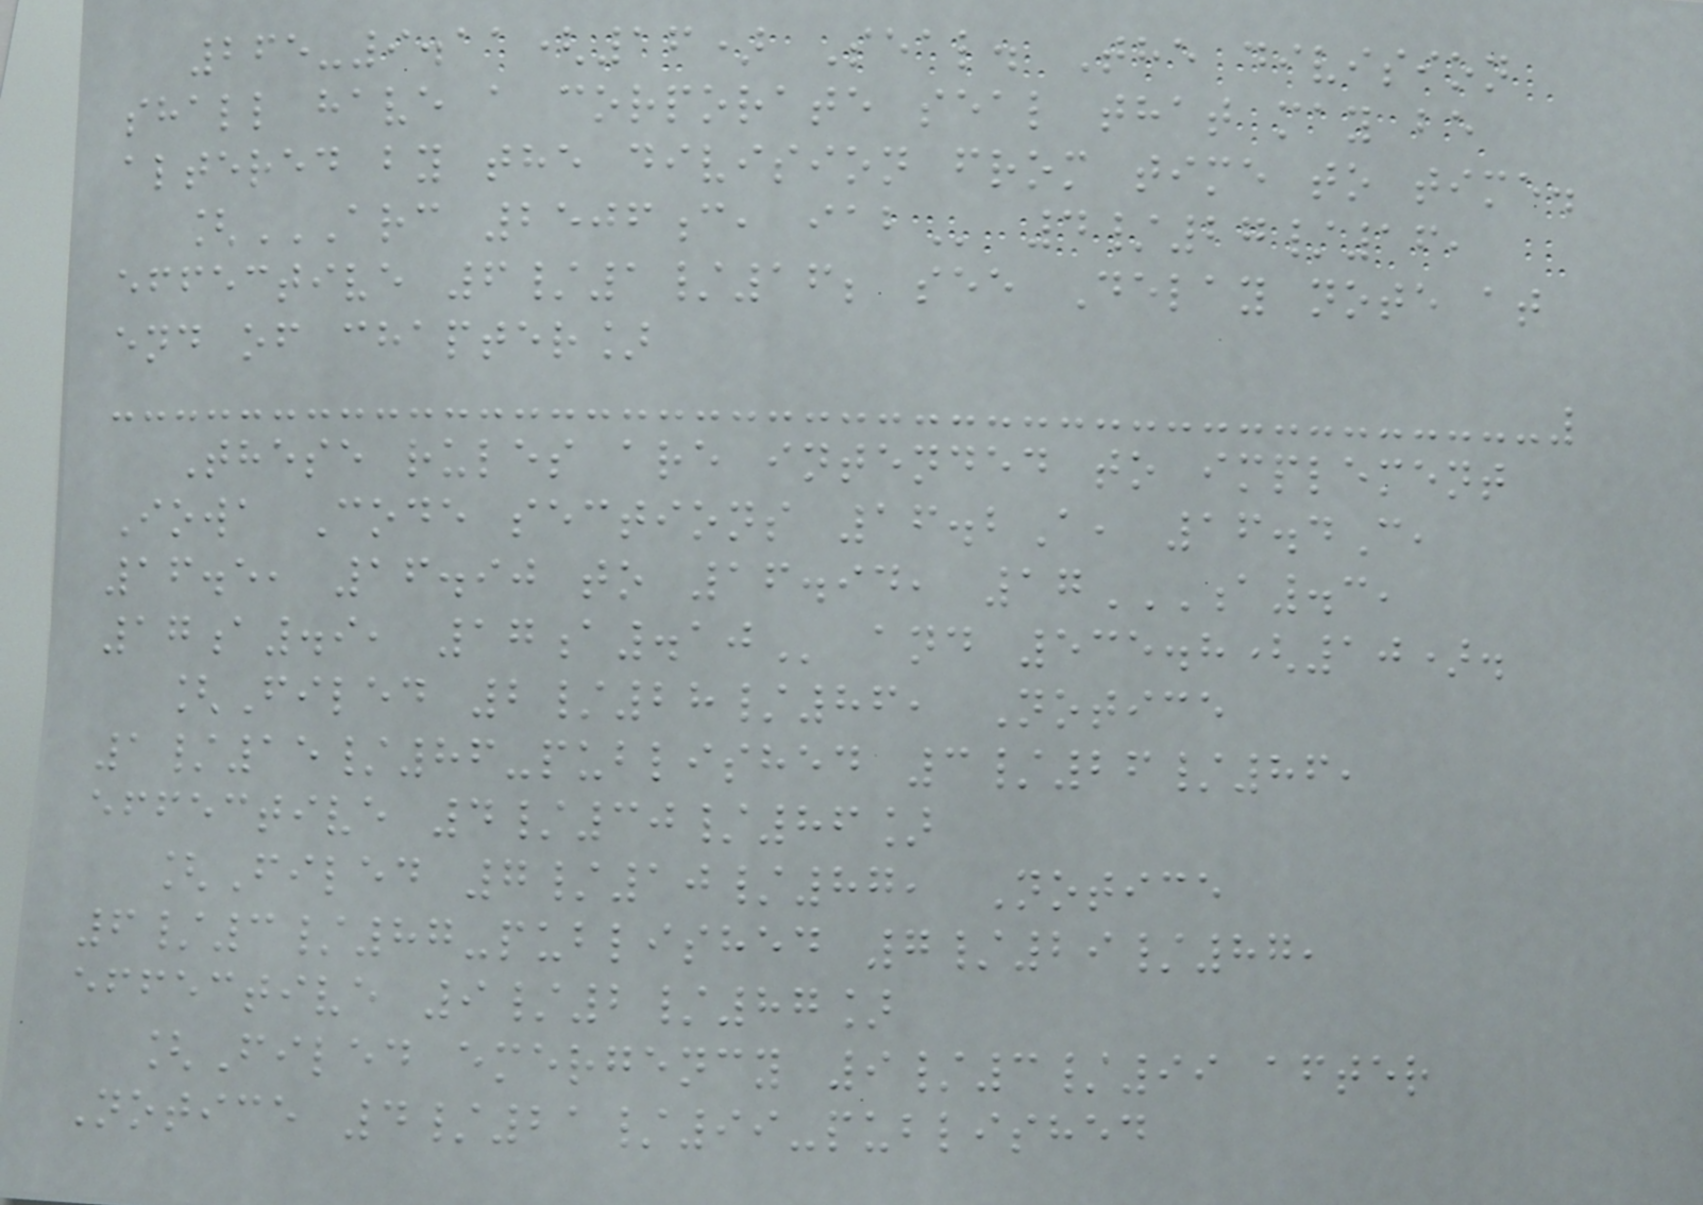265-9.11(16) Seal. The division
shall have a corporate seal that may be
altered by the division from time to time.
[ARC 2506C, IAB 4/27/16,
effective 6/1/16; see Delay note at
end of chapter]
These rules are intended to implement
Iowa Code sections 16.2A, 16.4C,
16.5, 16.90 to 16.94, 17A.3,
17A.9, 17A.10 and 535.8(10).
[Filed 2/28/86, Notice
1/15/86-published 3/26/86,
effective 4/30/86]
[Filed 7/10/87, Notice
6/3/87-published 7/29/87,
effective 9/2/87]
[Filed emergency 9/3/99 after
Notice 4/21/99-published
